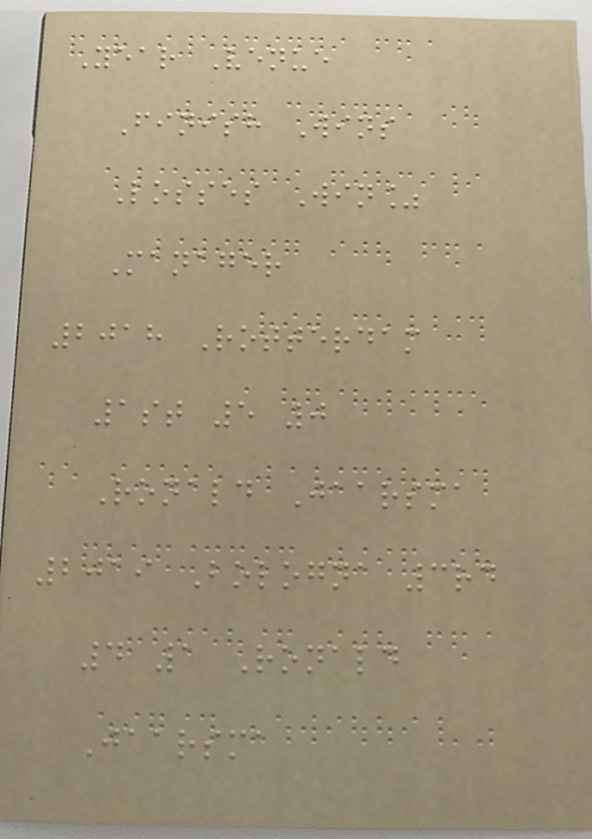Year Venue
Finish Wins
Losses Win%
Manager
2018 Rotterdam
1st 5 0
Ronald Jaarsma
2019 Bologna 3rd
4 1 Ronald
Jaarsma
